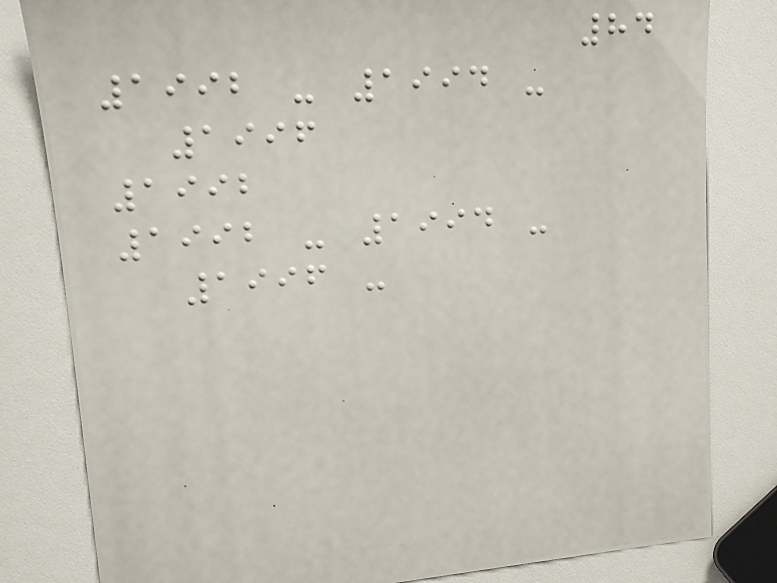84
1992 - 1994 -
1996
1992
1992 - 1994 -
1996 -
